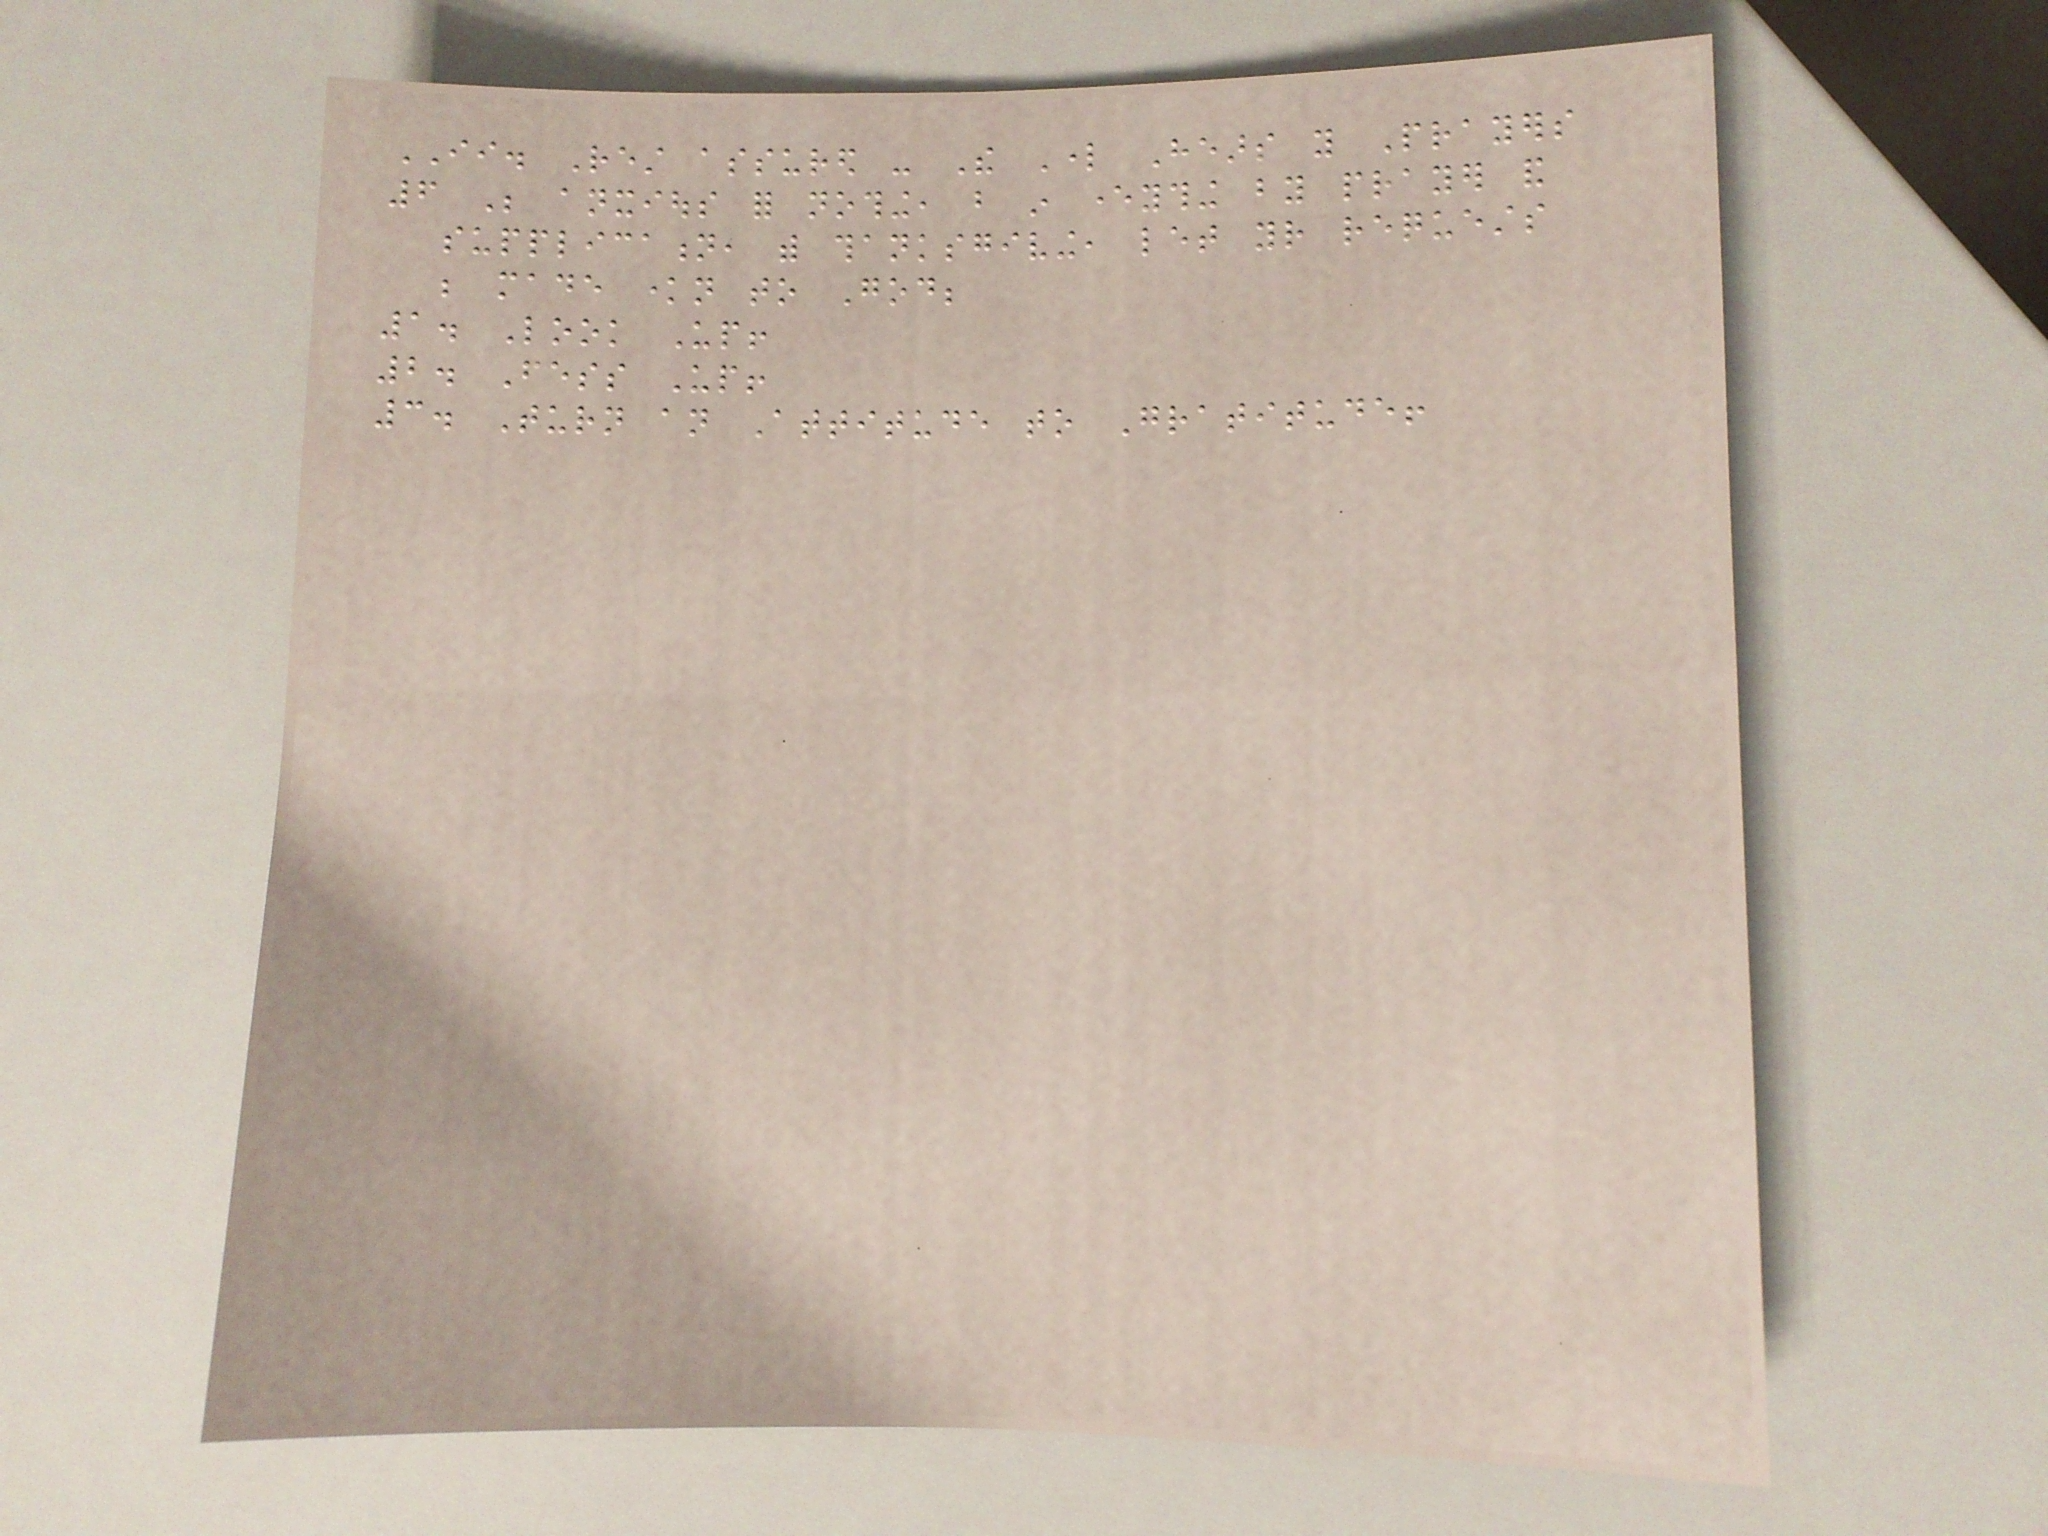II. Rest assured - The Lord Hears you Prayers
6 Be anxious for nothing, but in everything by prayer and
supplication, with thanksgiving, let your requests
be made known to God;
1. Look Up!
2. Fess Up!
3. Turn an Attitude to Gratitude!
